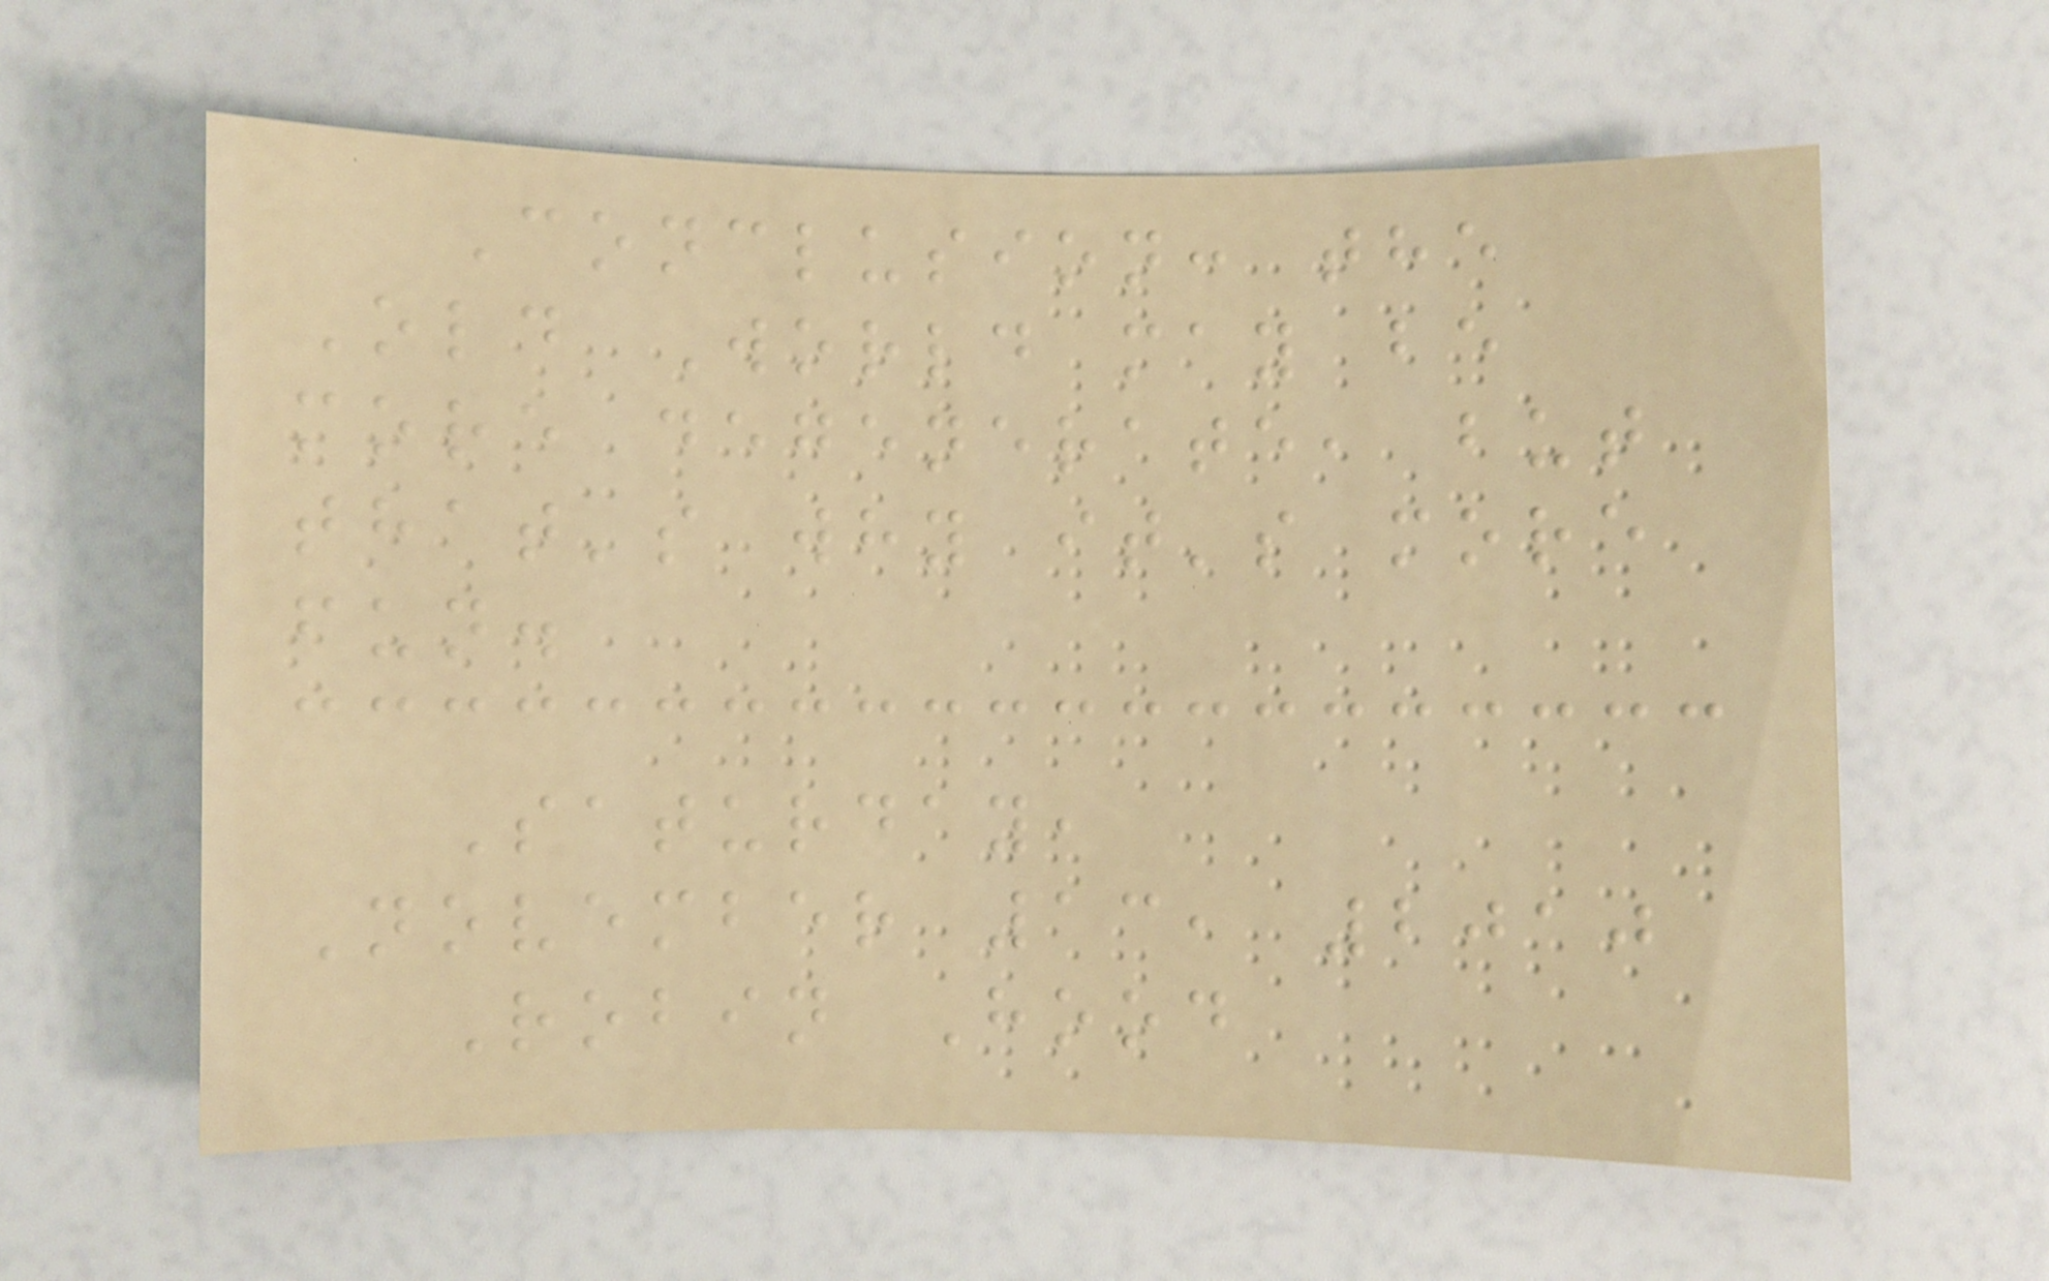Conclusion: the
Old World may be
more degenerate, but
that's why it's more
fun.
Saturday,
November 13, 2010
Robin Hood
